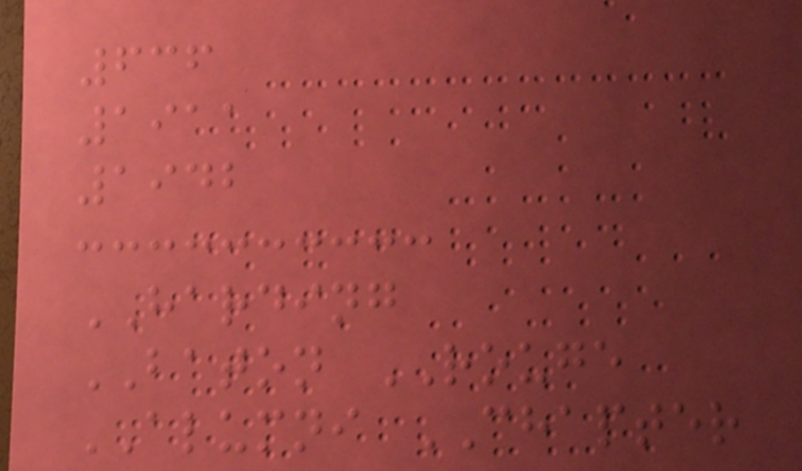636
1911
1942
HARDING
BATON ROUGE
ALUMNI CHAPTER
